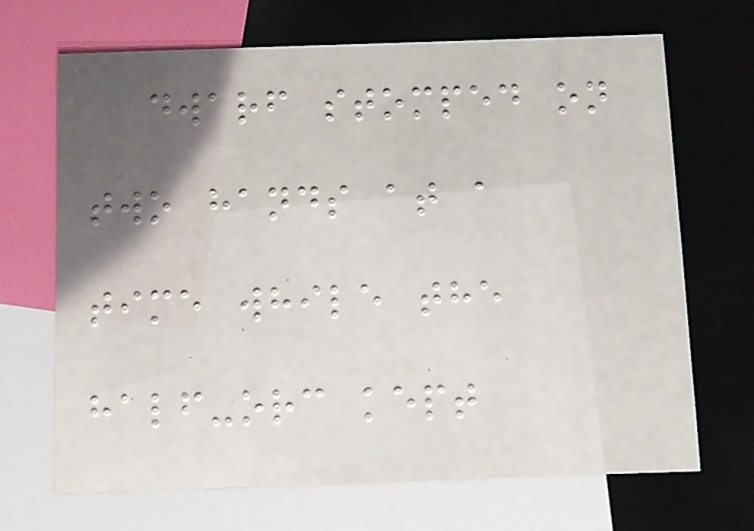dwarf stomped on
two hands at a
time while the
half-orc kept
